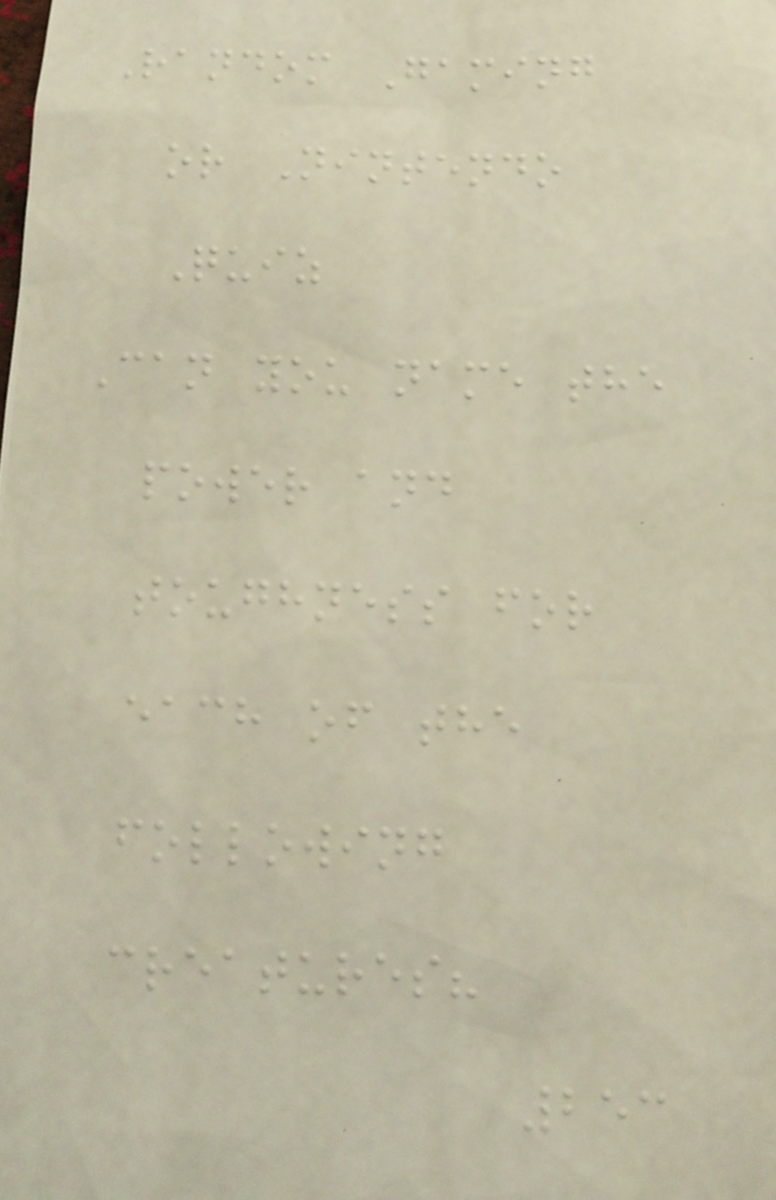Random Gaming
or Nintendo
Quiz
Can you name the
power and
toughness for
each of the
following
creatures?
253
